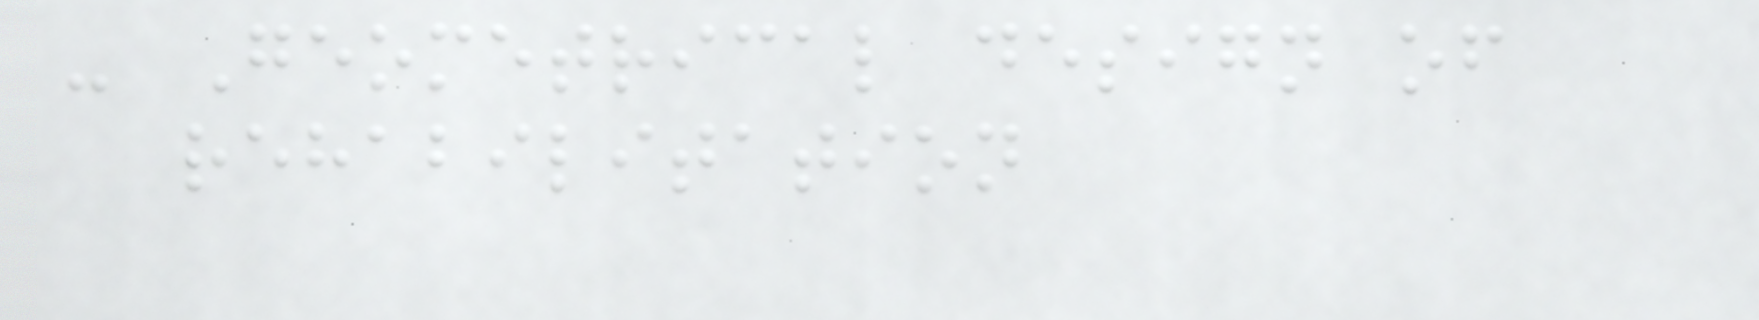- Geometrical design of
rehabilitation
